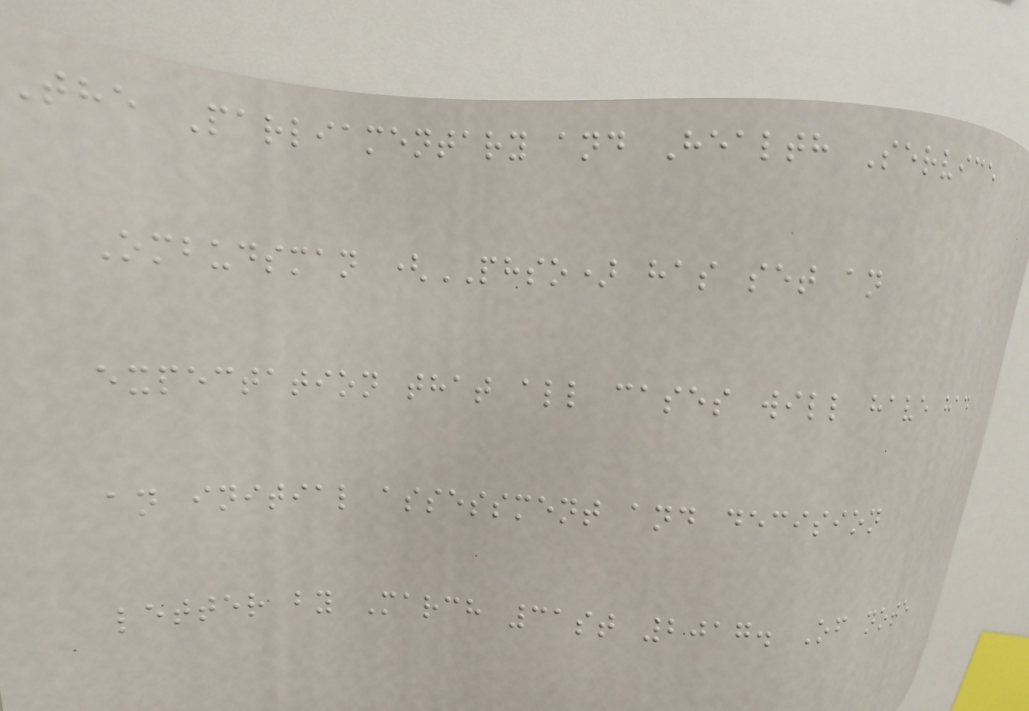The Parliamentary and Health Service
Ombudsman (PHSO) has set an
expectation that all cases will have had
an initial assessment and decision
letter by March 31st 2017. Of note
